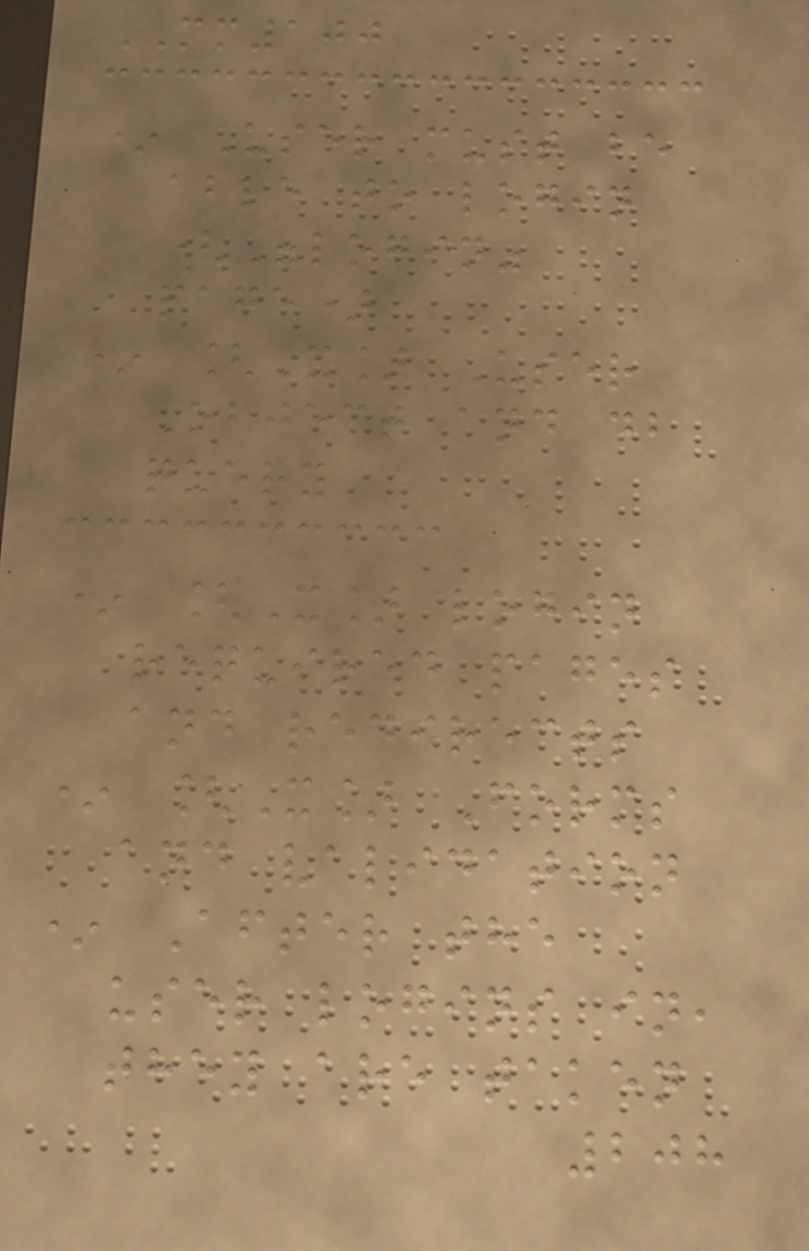MM100
* User must be
able to login
("login"
page)
* [X] User
Object and db
query
* [X] login
required pages
and redirects
* [X] Forms
and validation
* After the
user logins in,
they are taken
208
